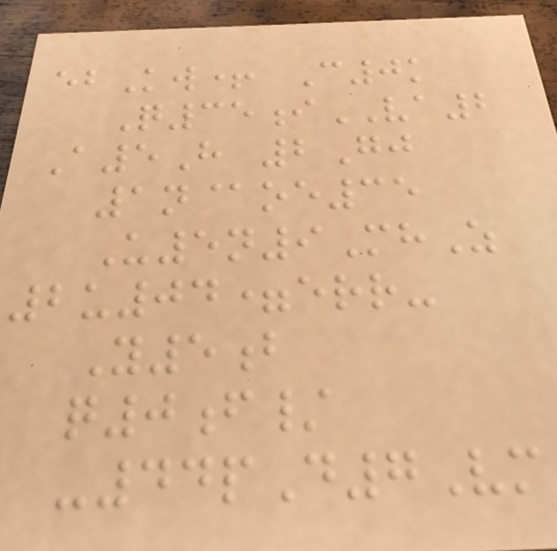ebKw+ C0k
Q35iVA2
A5H 2Gj
1n@oe35
U5n9MhZ
2u04=err-
Y5b
q0f/
-44pD7Vm
